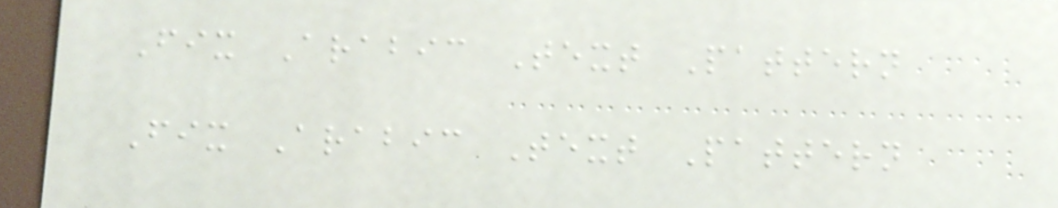Fix Arabic Text Pattern
Fix Arabic Text Pattern
